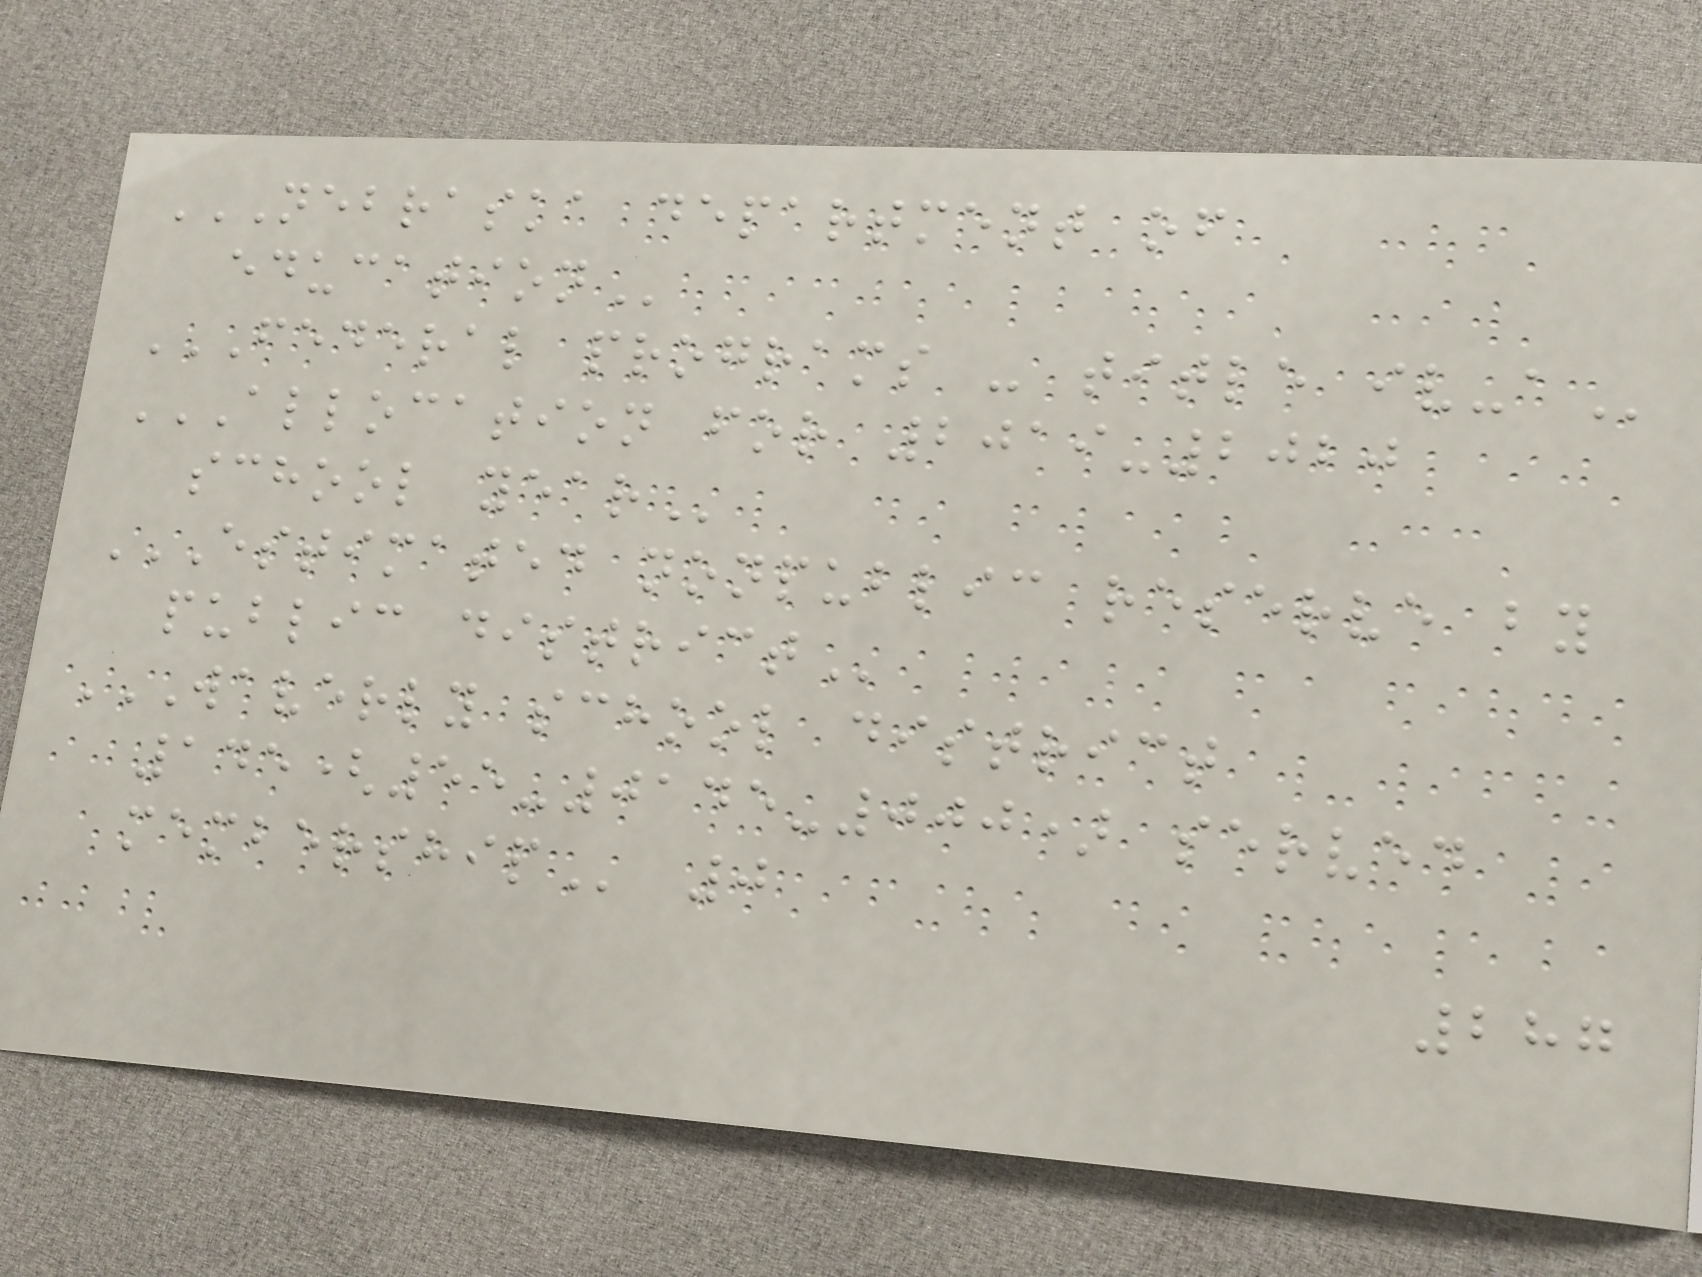NEBRASKA DEPARTMENT OF
EDUCATION
FEDERAL PROGRAMS - TITLE IV-A
ALLOCATION FOR 2019-2020
SCHOOL YEAR
ESTIMATED NONPUBLIC RESERVE BY
PUBLIC DISTRICT
WAVERLY SCHOOL DISTRICT
145(55-0145-000) SERVED
MEMBERSHIP 0
287
